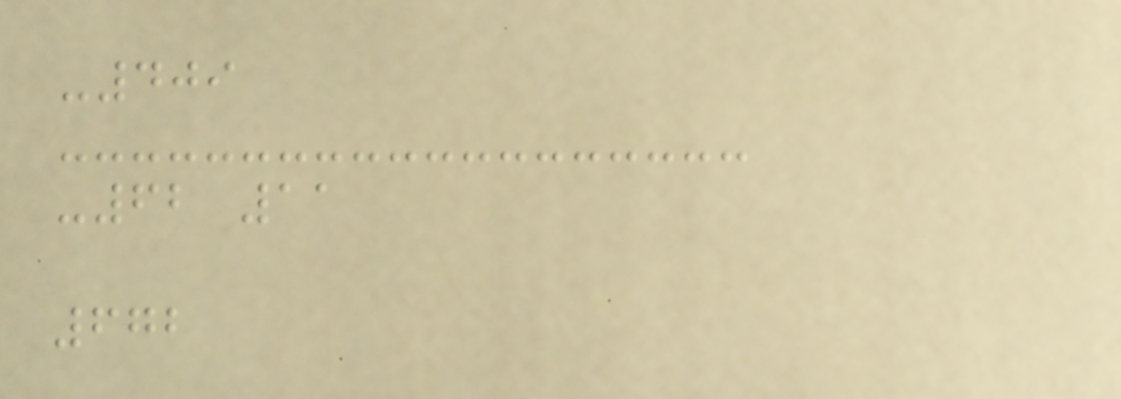-409
-62 11
672
